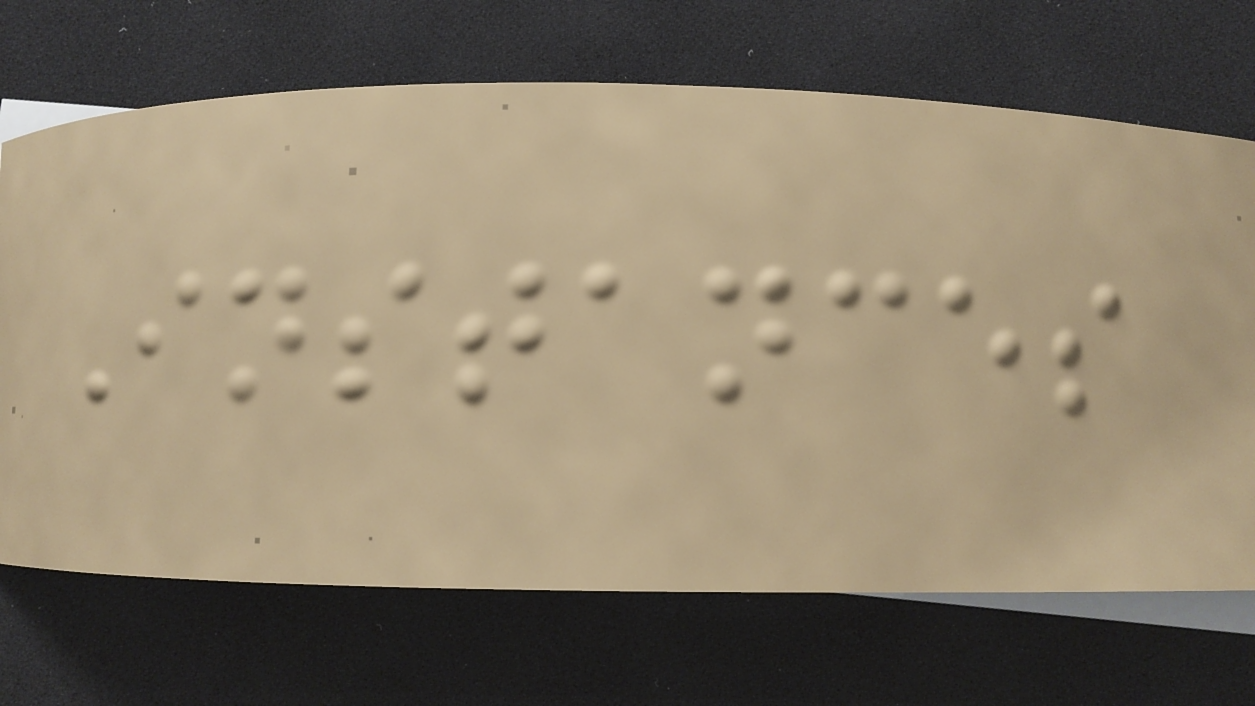Instances
